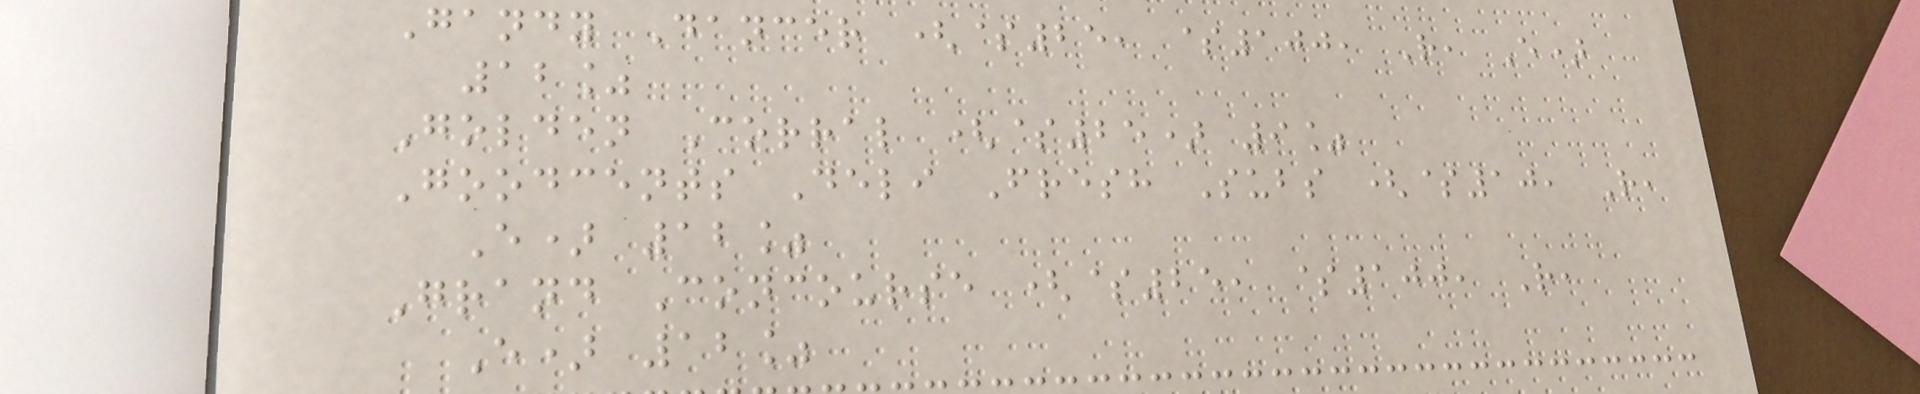Gandy Dancer ($25, $100, R, E)
12%
Golden Corral ($25) 9%
Goodcents Deli Fresh Subs ($10, R,
E) 12%
Grand Concourse ($25, $100, R,
E) 12%
